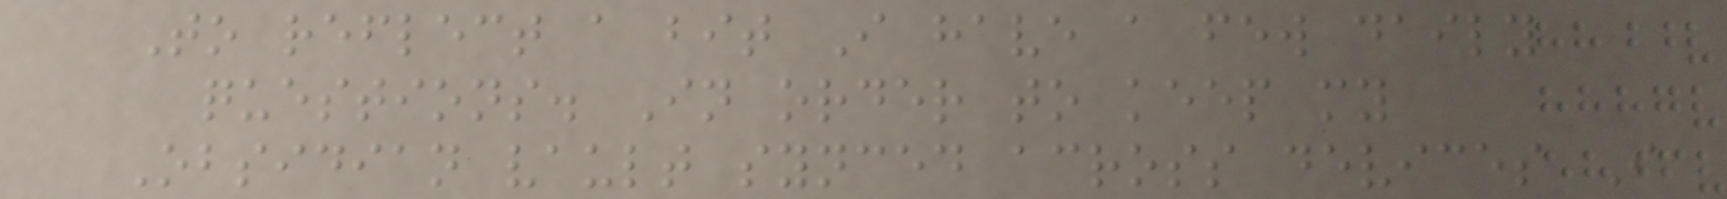To reflect a bit I have a few daily
questions. In order to keep my
Obsidian vault synced across devices I
